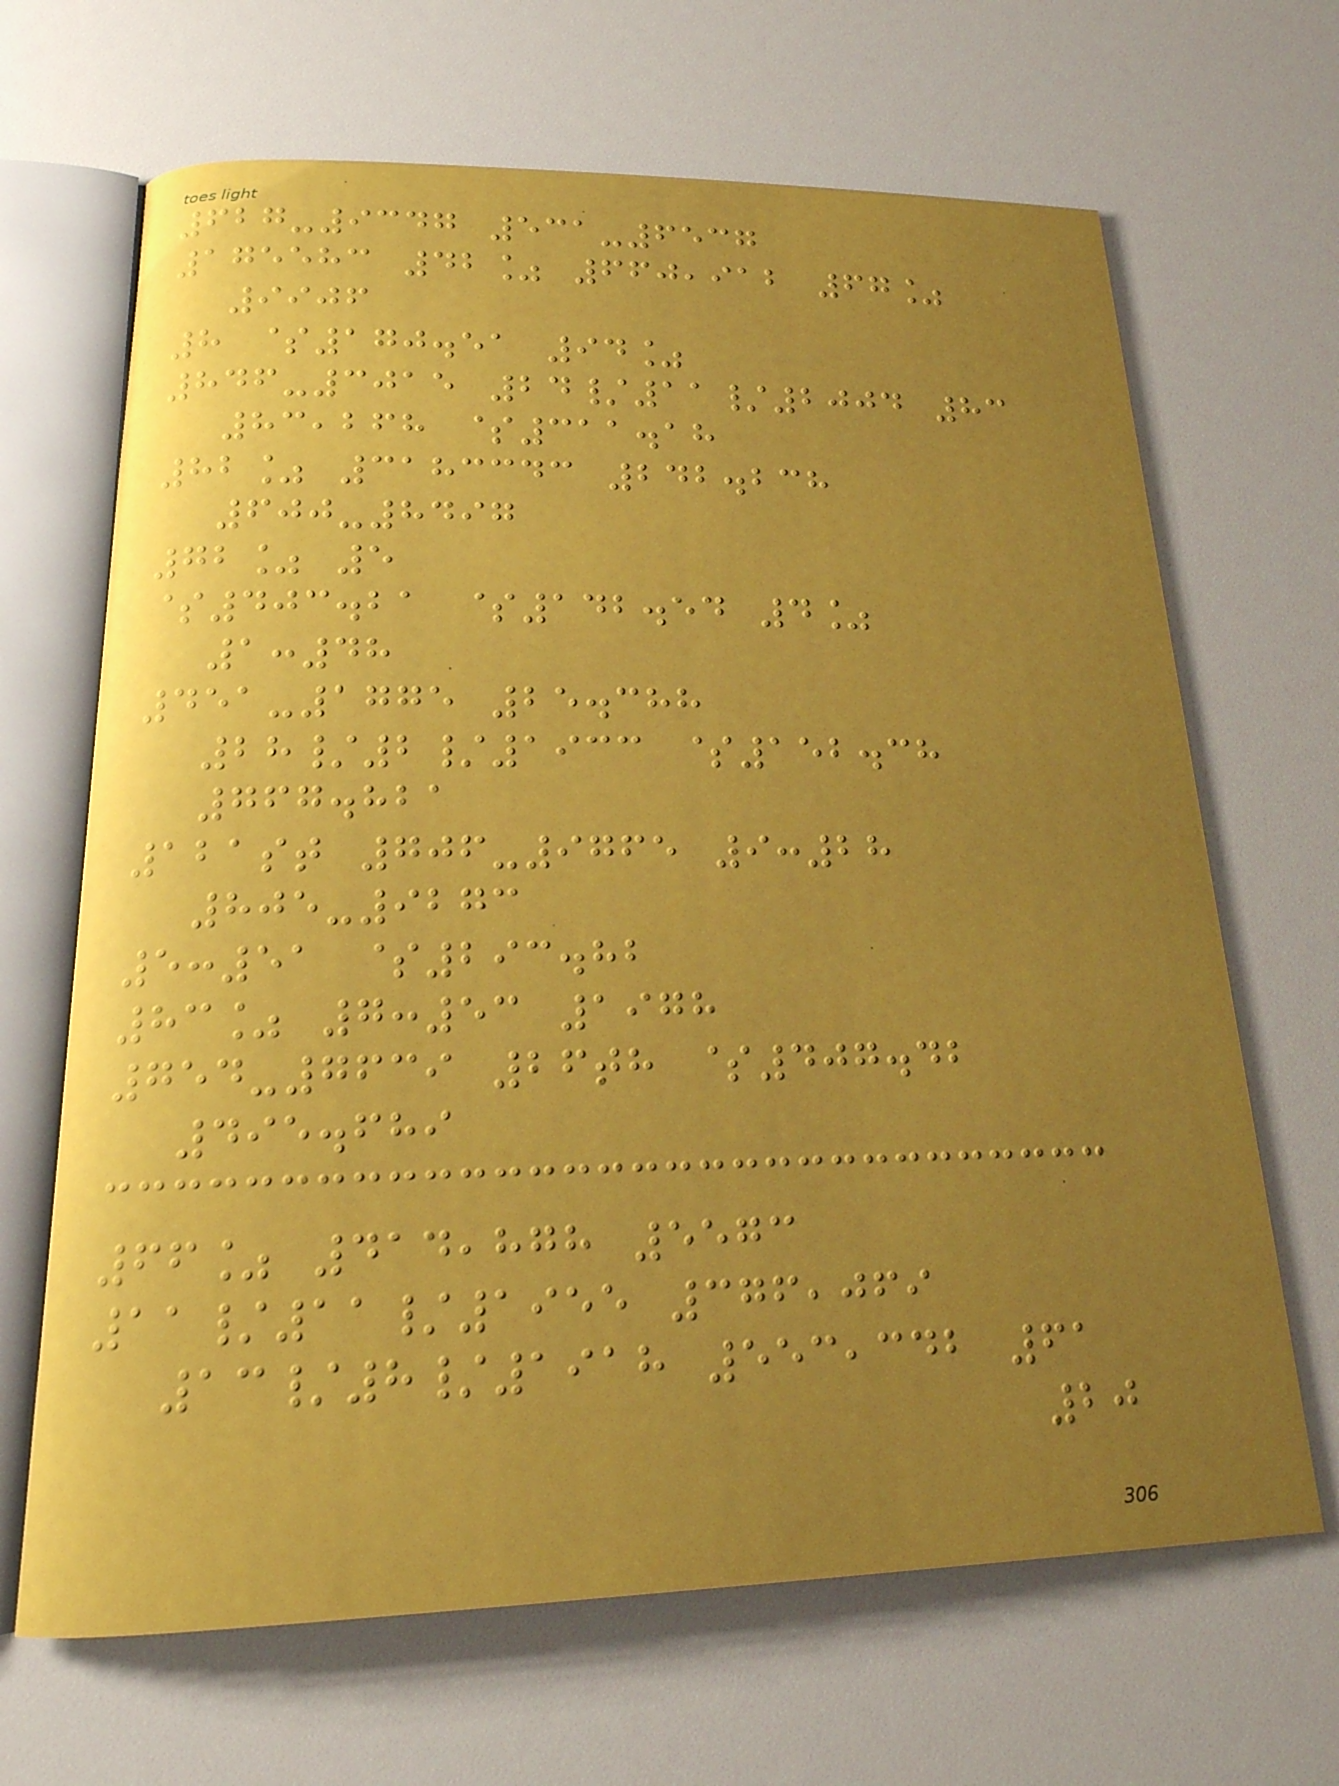627-9347 531-6537
175583 42% 660,912 67%
9906
8 $170.51 94%
846-3015 24/11/2004 83
83,268 $311.18
82% 3183343 242.238
600-8497
72% 5
$403.21 $142.54 4%
1:48
451-1775 25.388
28/2/1933 $152.38
767.821
121st 706-9765 9:28
805-9273
5:51 $293.82
83% 7:53 1978
754-7639 26th $407.42
495.689
66% 414,878 5573
11/11/1955 376,069
13/8/1918 553,342 61
20
